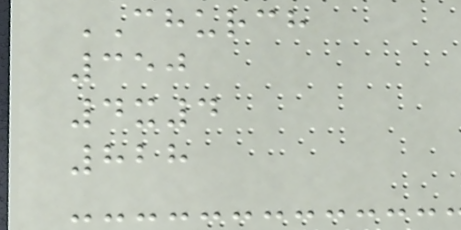CHURCH
350
4x4
828
